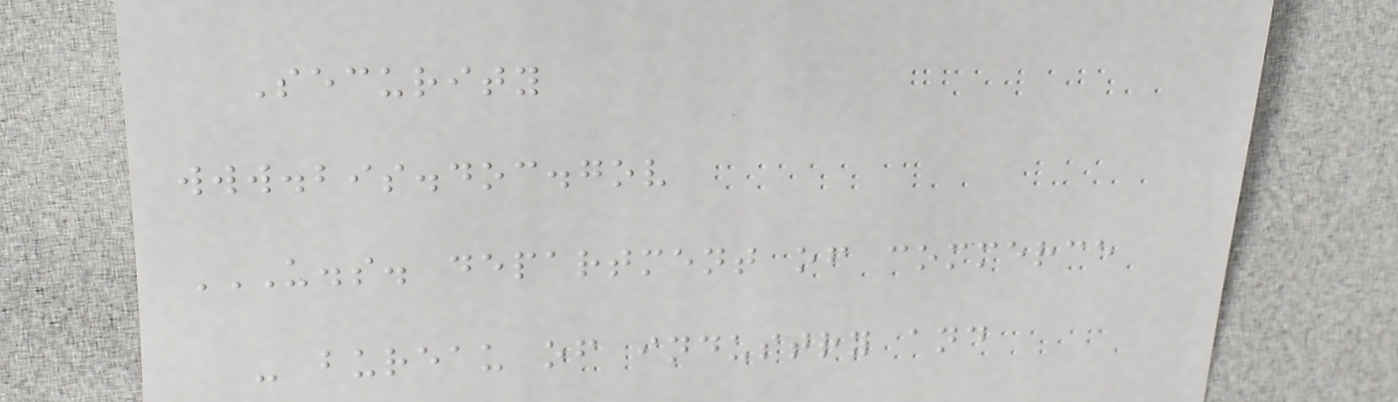Security
www.bis.doc.gov
U.S. DEPARTMENT OF COMMERCE
- BUREAU OF INDUSTRY AND
